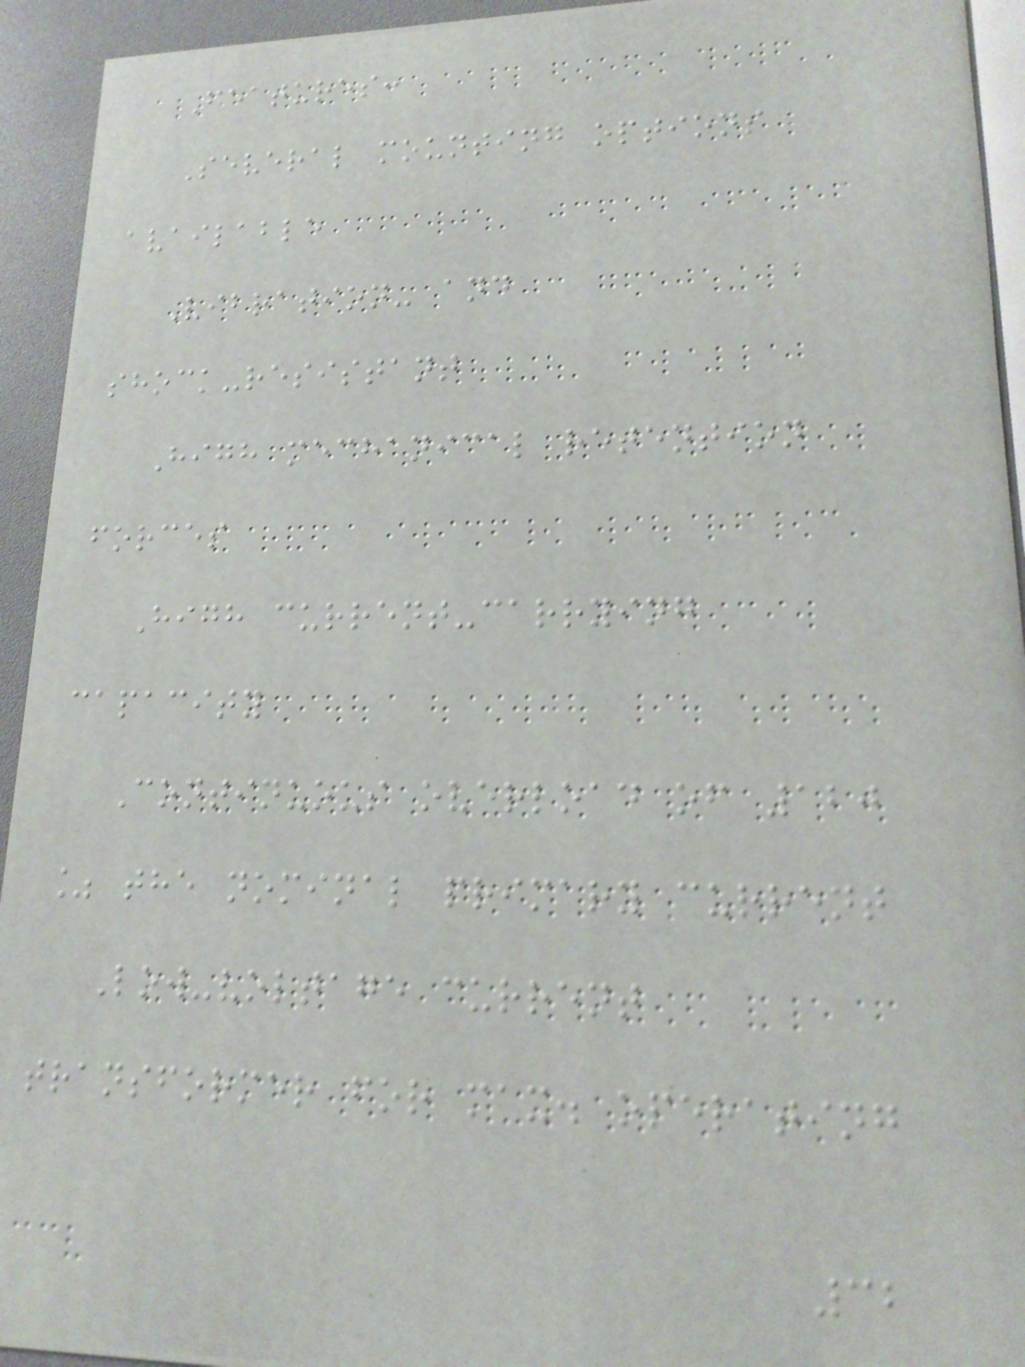Features:
Several mounting options
available
Vibration- and
shock-resistant
High mechanical retention
forces
High current-carrying
capacity
Continuous overload of 120
% the nominal primary current
Low-voltage current
transformer for max. operating
32
